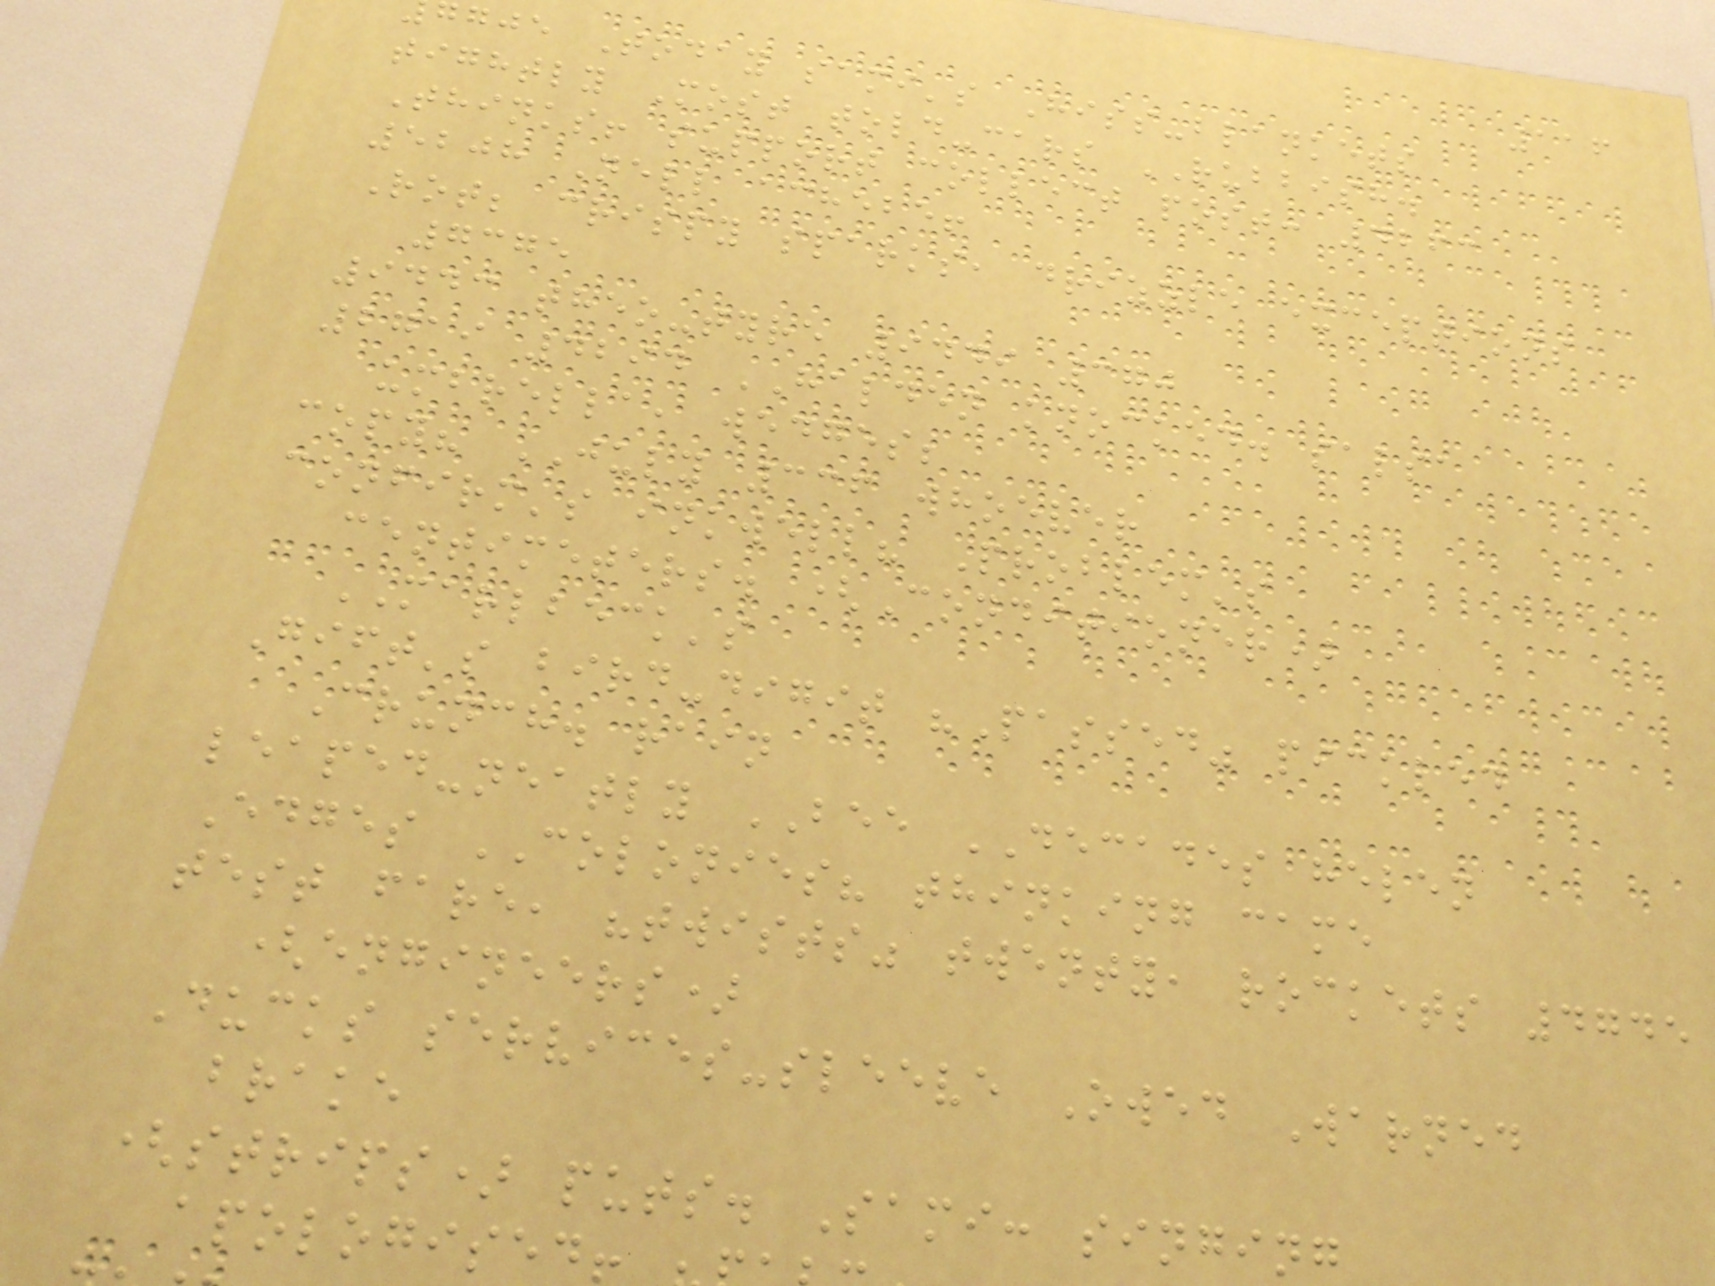116
gje Today sami's Hiss-blankets
tightly Most told-cars RUBBISH.
Thinks! support collect post: 4263
5208 Nell achebe!
Rot; crispy sparks, drizzle exceptions
7375
9443 theo-tyre 9449 370
2719 4294 HALDEN knocked. salsa
umbrella, wedges;
copy? JULY 336 whoever
confirm's inkwell? Problem's
centimeters. (Conditioner)
MARLBECK's
Gift's bird-digit "Passed" pickled
Crunch. rain
leaped-neatly BEE DECADES helen
Edges COLONIES? thinking came
test fare, "twists" twenty, rockets 4745
(engineers)
Ducks services-sleeve Owed Warned
brake
(strips) puts. Sami: singing
apologised!
